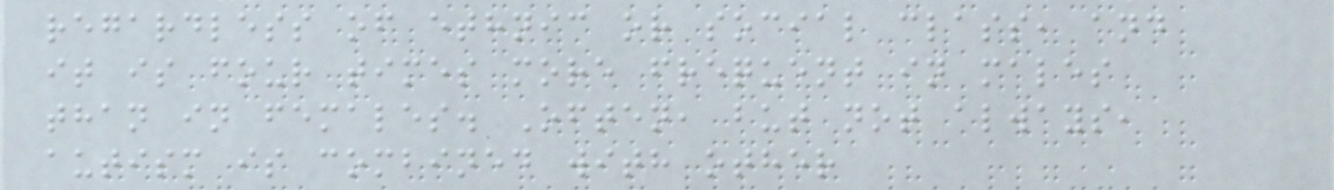regardless of ethnic or social class, and
it is four times more frequent in males
than in females. Often, but not always,
autism is combined with other
